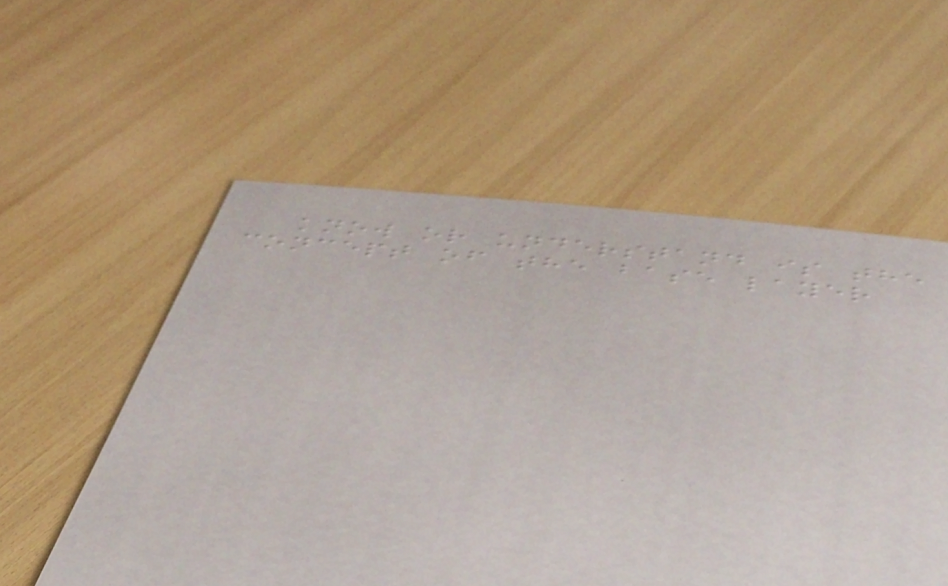know or understand is the
concept of the base layer
